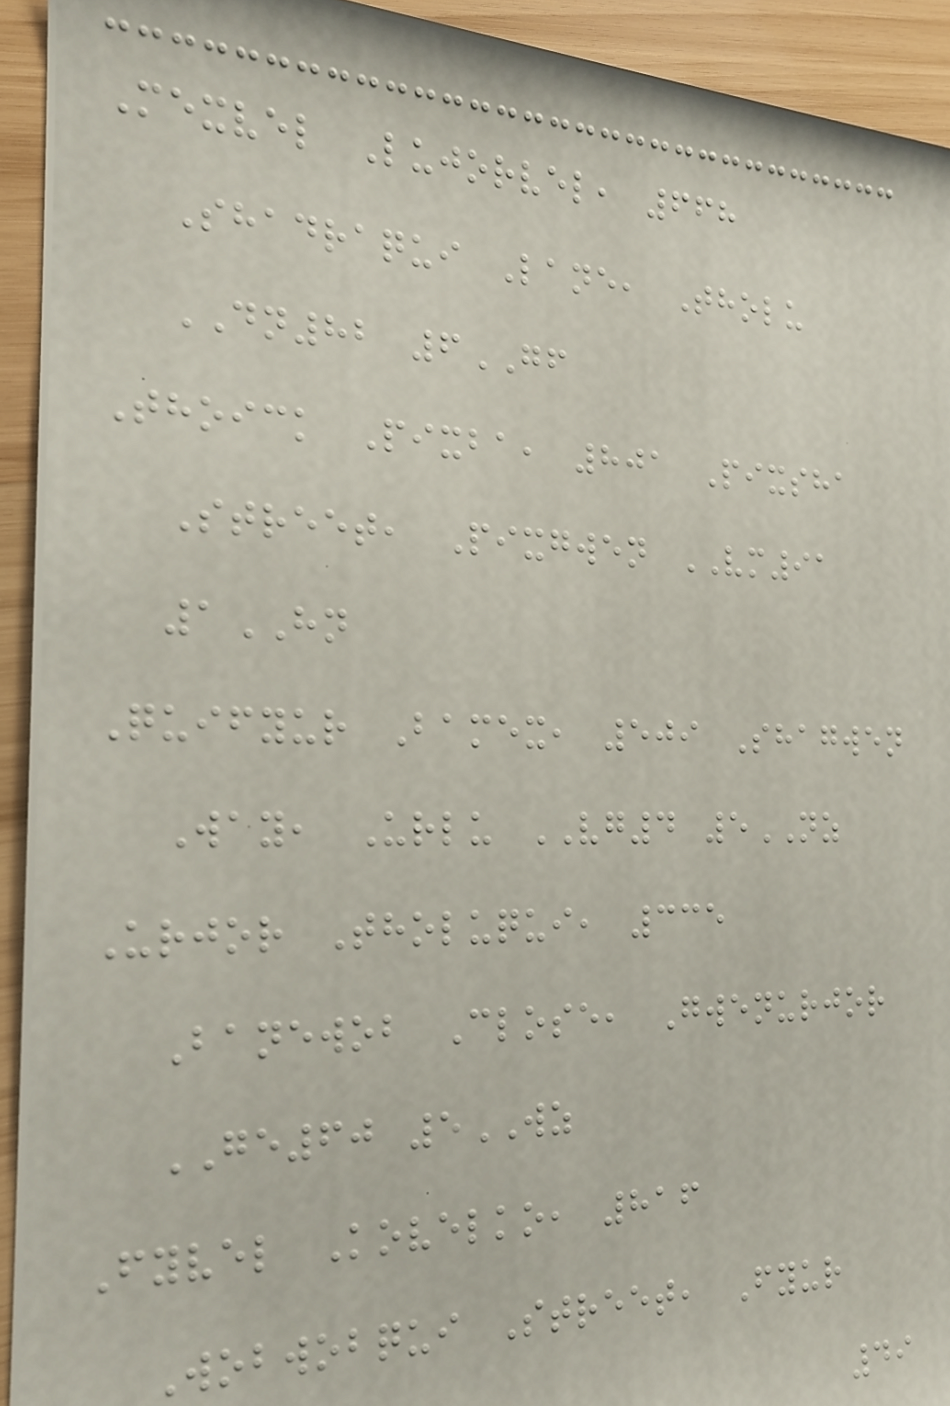Mexvel Lujorvel, 668
Shadraqui Lane, Tholu
DN82 6GF
Thoick Pixba, 801 Pixsha
Street, Pixgwen VM91
1HN
Quifyur Bamex, 509 Shagwen
Way, Urlu VG4 5NZ
Urjor Tholuqui, 335
Banewob Close, Gwenurjor
GE60 5WZ
Fyvel Kovelko, 816
Wobwobqui Street, Fyur
49
